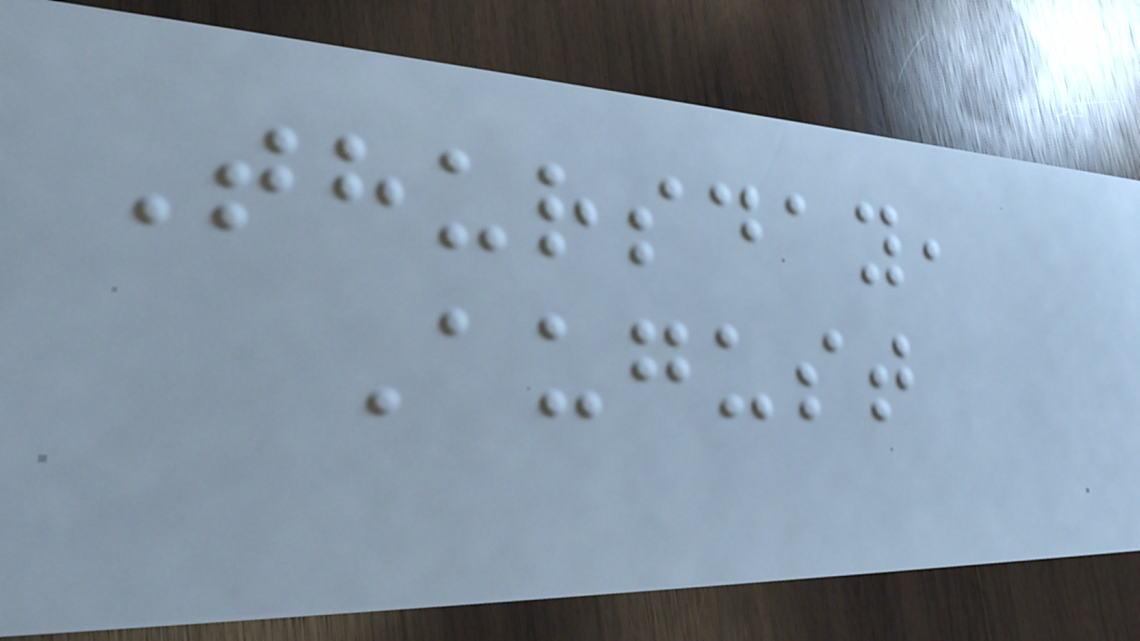Thursday,
August
